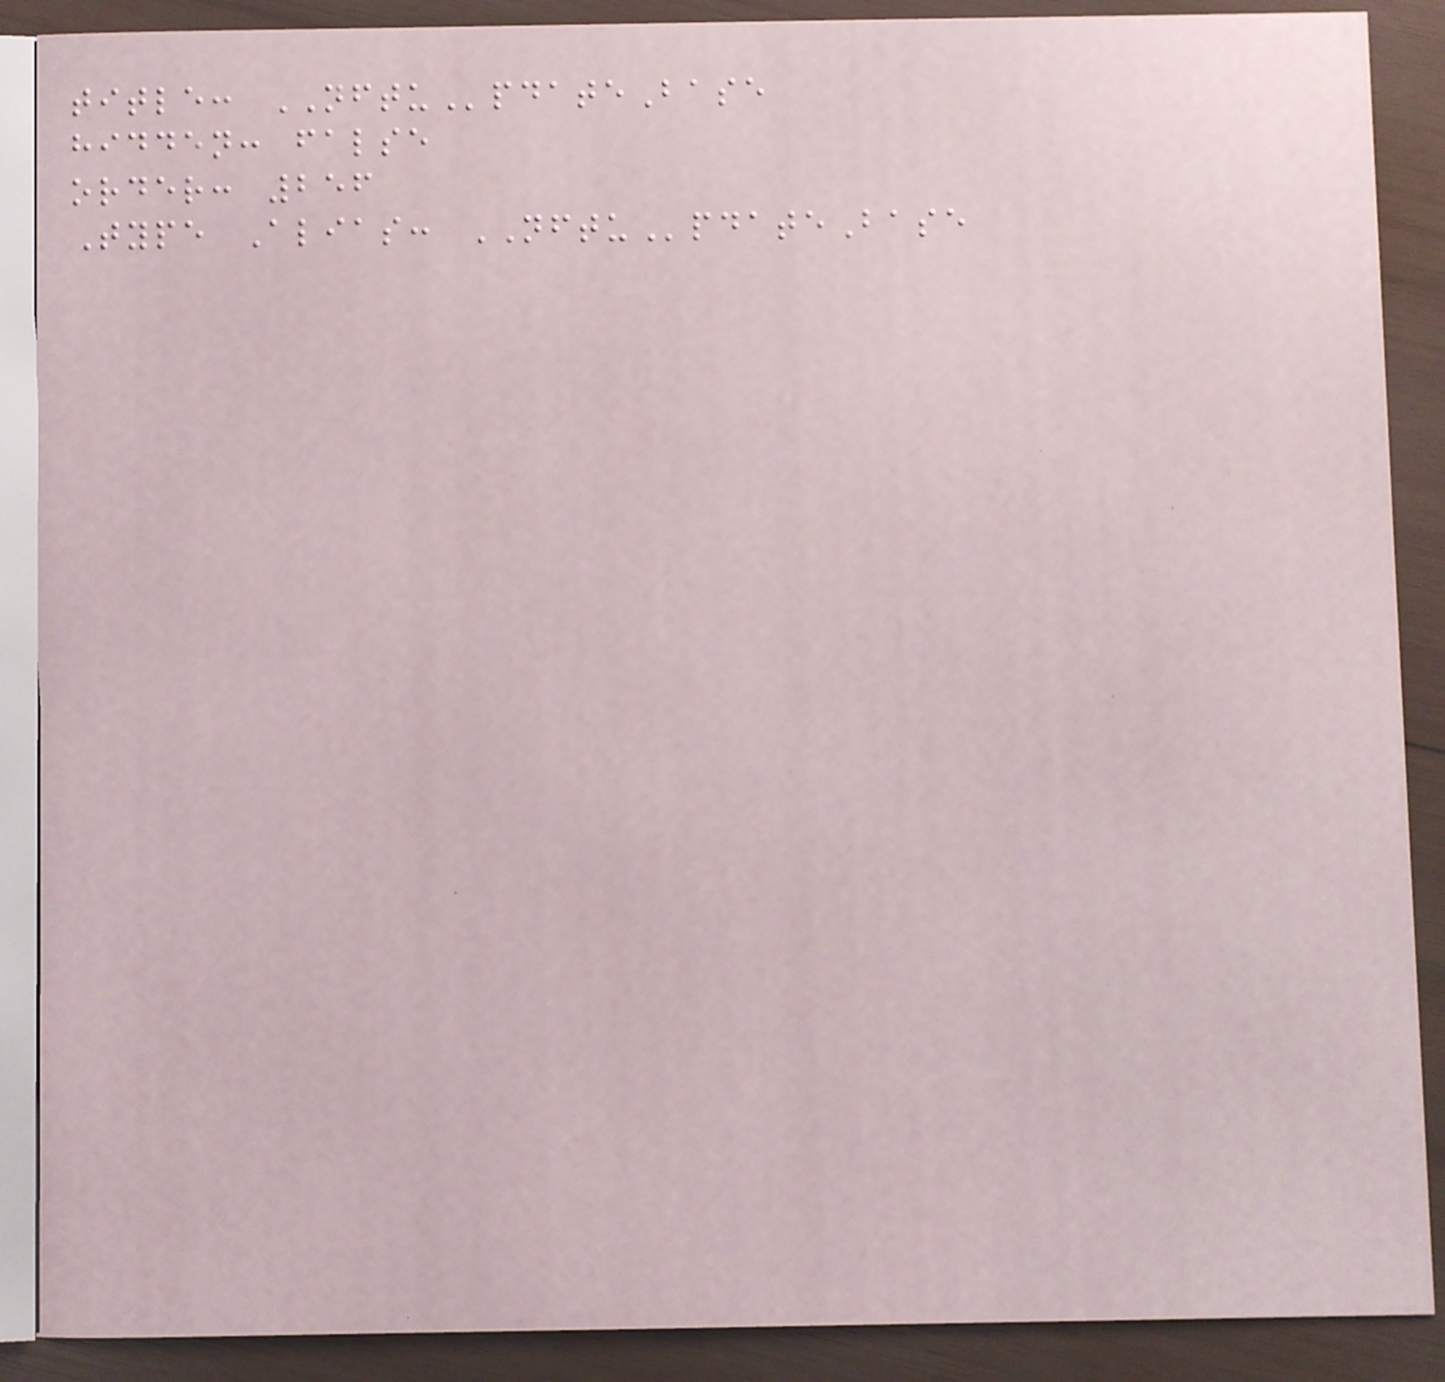title: NFTUpdateBase
hidden: false
order: 256
Type Alias: NFTUpdateBase
